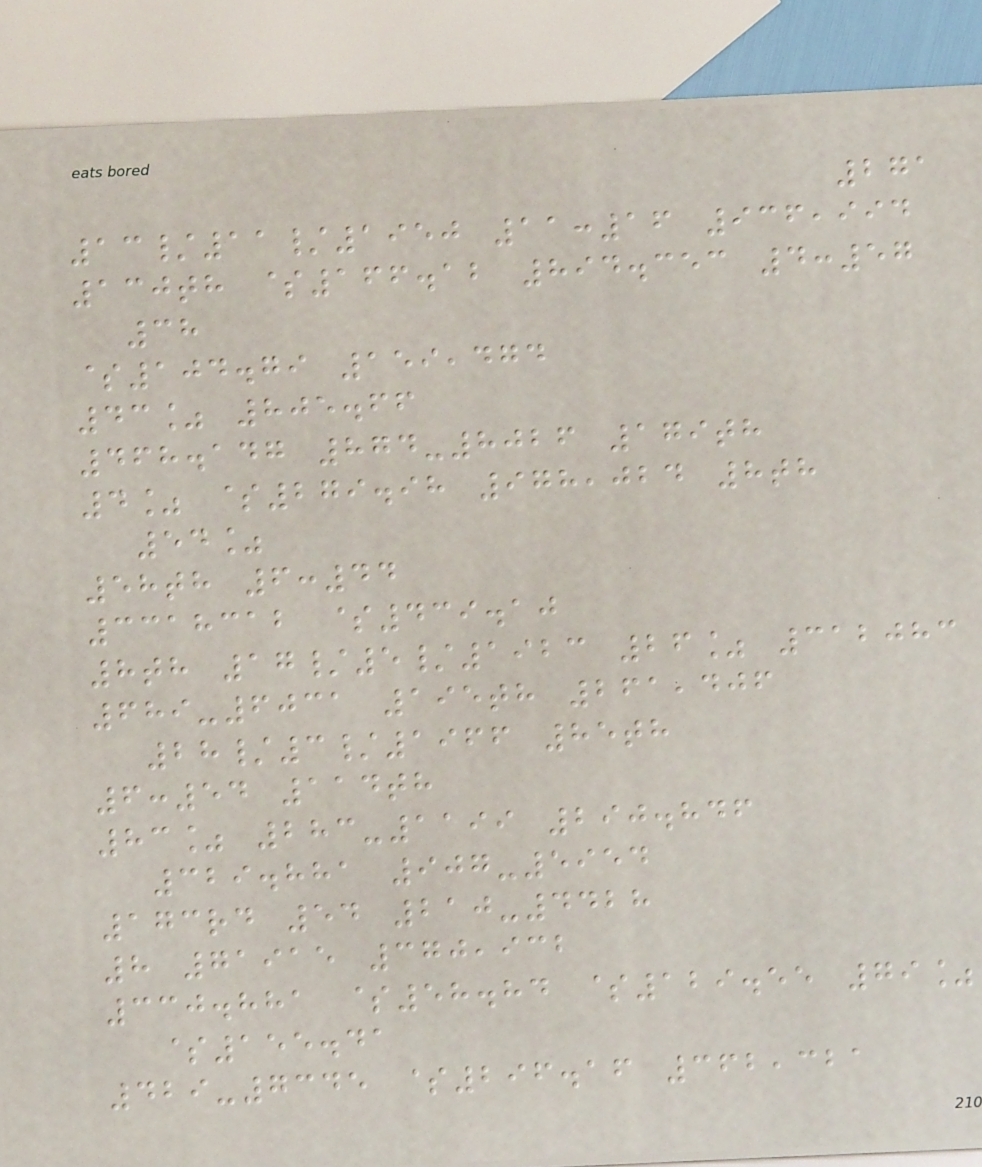271
13/11/1950 11:16 936,994
130th $166.12 894.353 4:57
38
$104.79 159,474
43% 805.66
468.147 874-8026 179th
4% $279.98 978,024 8th
54%
58th 6:44
3318312 $439.10
8th 17/5/1923 26% 312083
689-6031 195th 261,406
28/3/1966 85th
6:54 114th
83% 283-1199 290.846
329.881 907-5954
173rd 54 210-4428
8 71915 370,932
330.881 $58.84 $129.55 79%
$155.41
429-7345 $296.16 362,321
